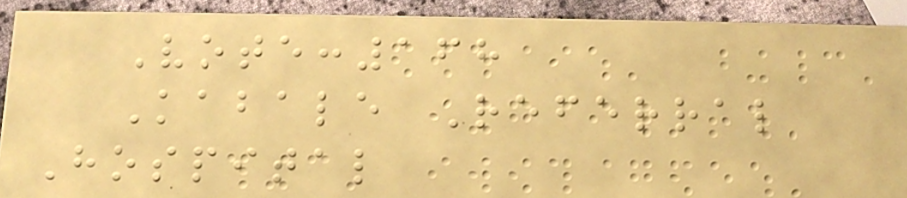Vote:168
Kabale Referral
Hospital
